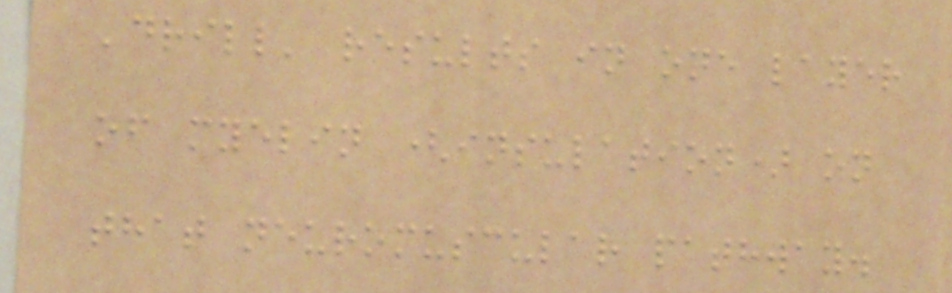'drill' results in one layer
of myelin (insulation) on
that neuromuscular pathway.
